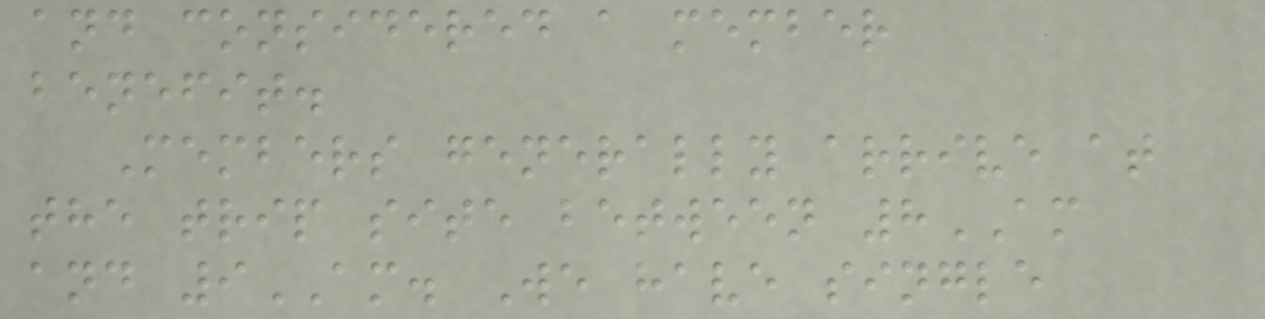and considered a member
benefit.
Members generally arrive at
the trip site between 8AM
and 9AM. We have single
